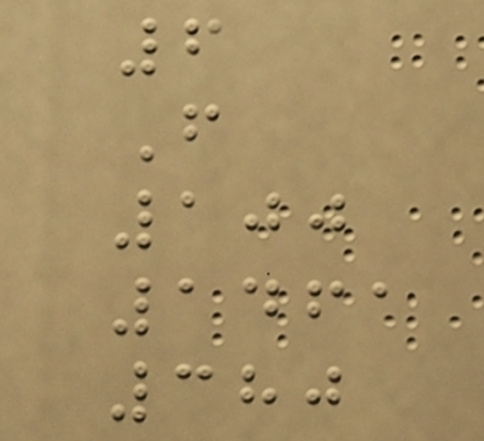6
F
100
1461
380
